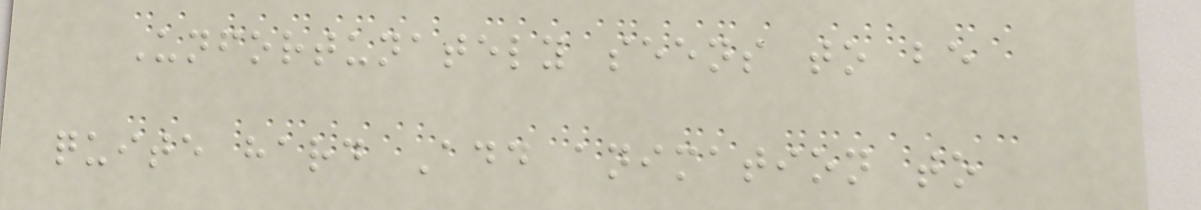Unfortunately seens to be
quite hard Add animation to
